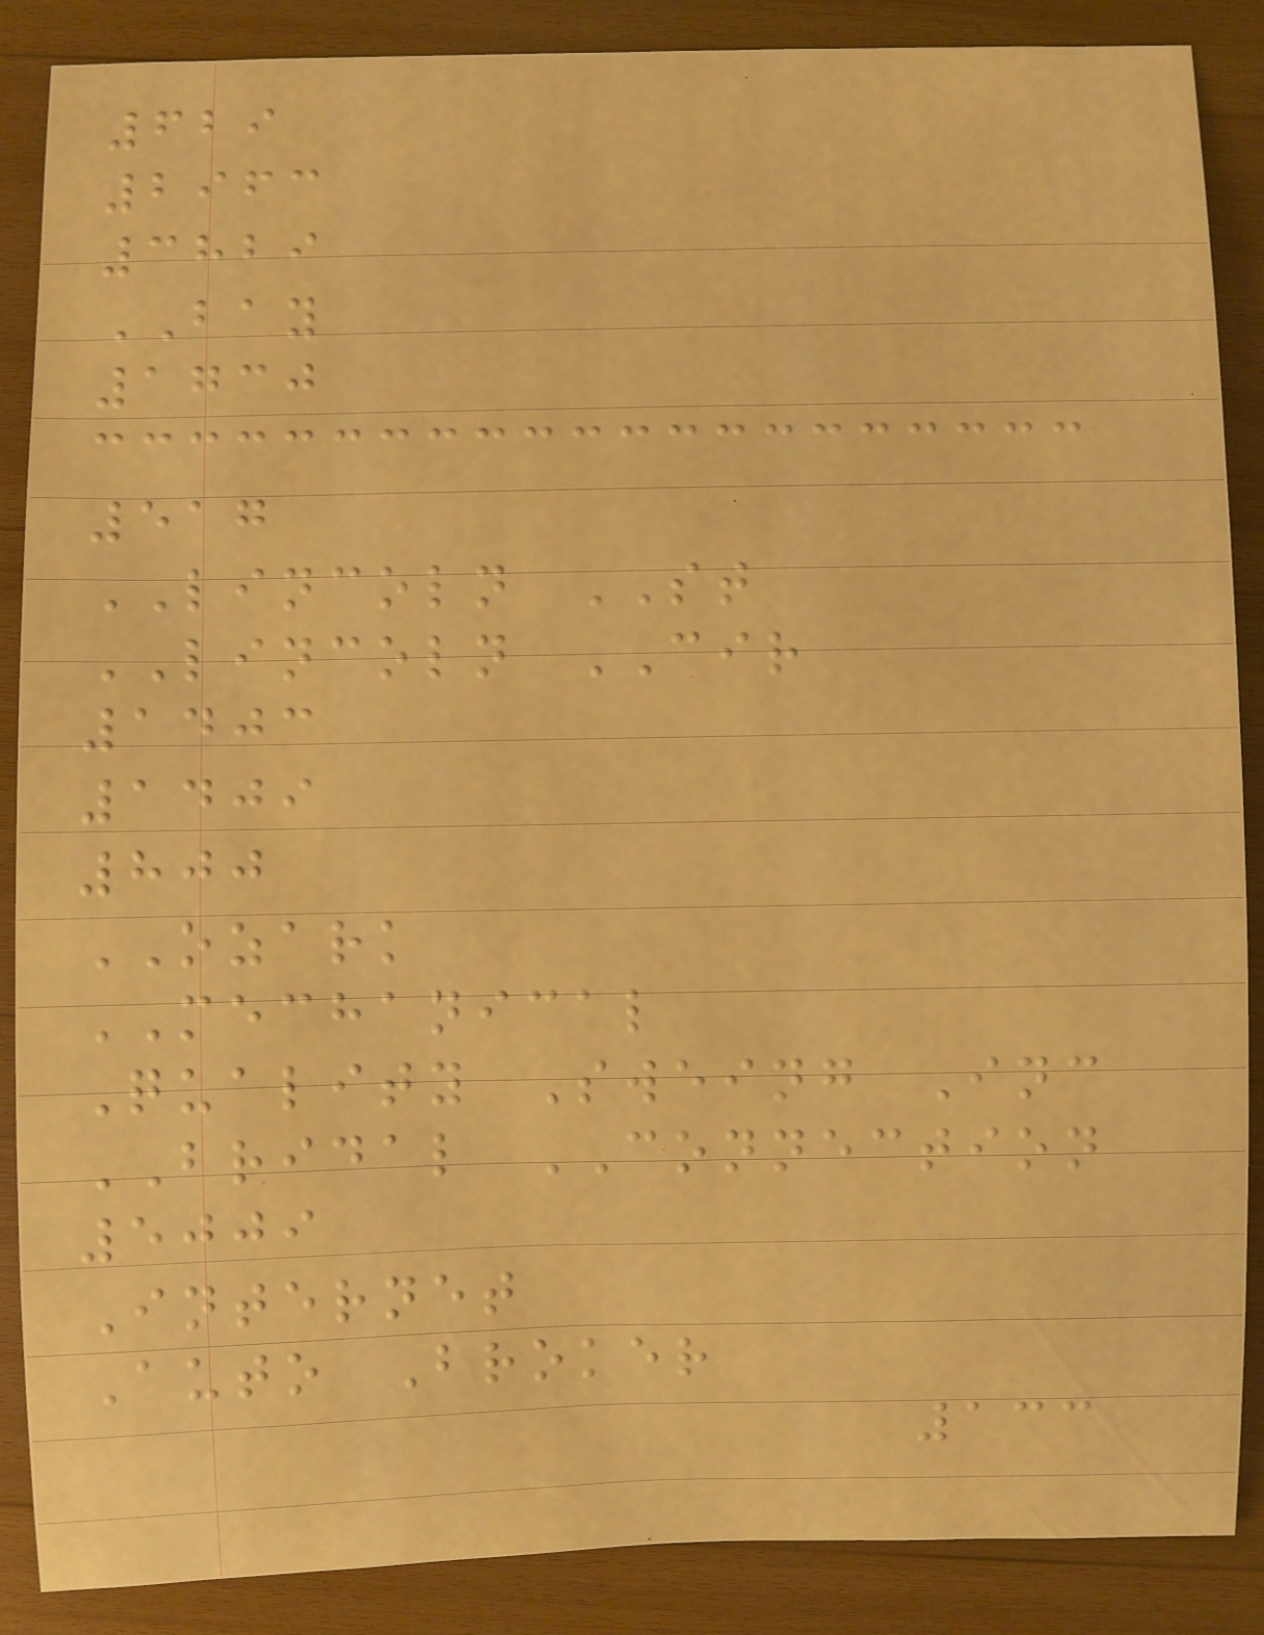629
2963
3829
BAY
1730
517
LINCOLN ST
LINCOLN CIR
1403
1409
800
OZARK
MECHANICAL
Quality Sweing Inc
BRIDAL CONNECTION
5009
Internet
Auto Broker
133
